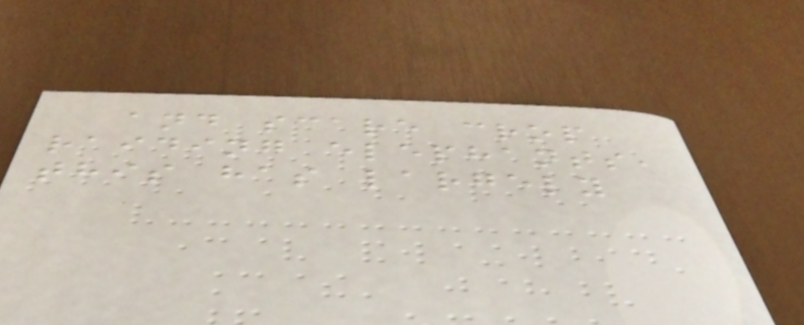and scare crop
raiding elephants,
this has largely
